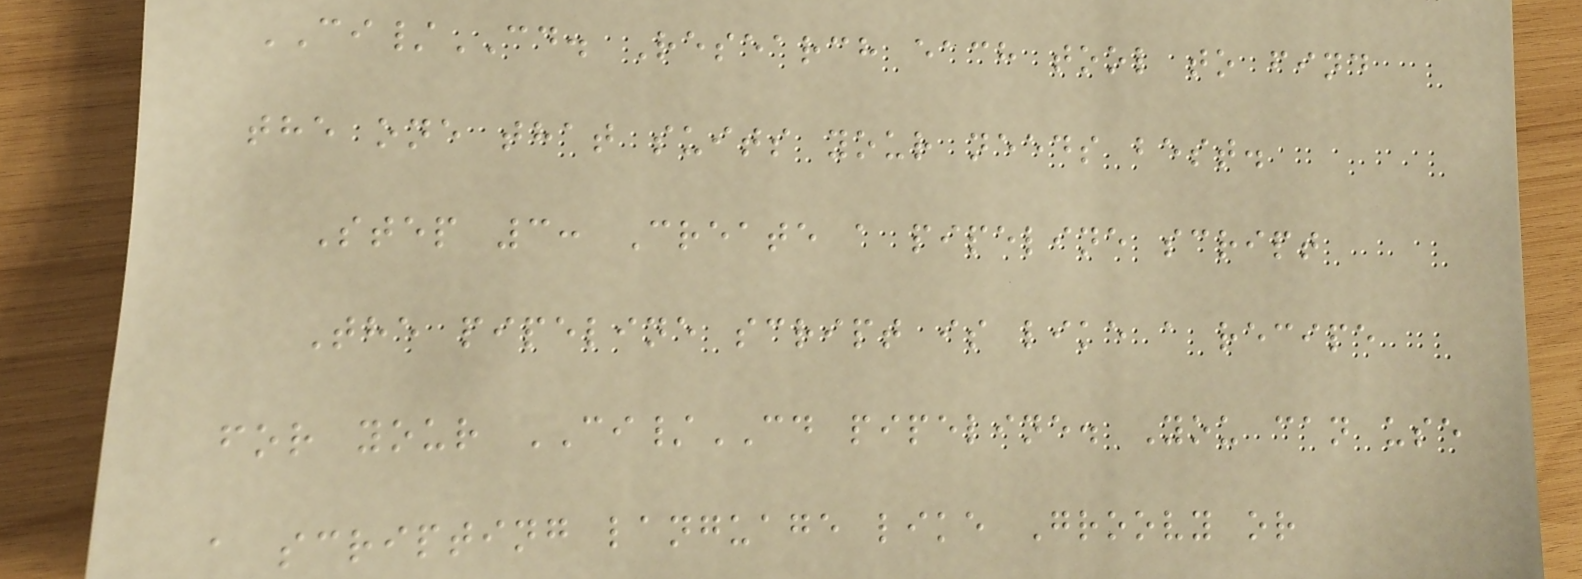CI/CD. Research each tool to find
the one that suits your needs best.
Step 3: Create a pipeline script
The pipeline script is like a recipe
for your CI/CD pipeline. You can use
a scripting language like Groovy or
